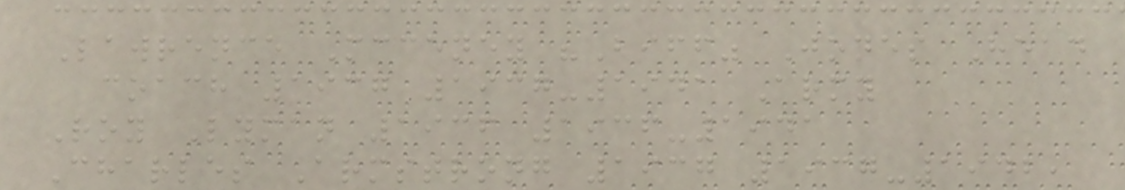Lawrence Mcceney "Biff" Jones Head
coach 1937 1937-1941 Army
Roy Lyman 1936 1936-1941
Charles Armstrong 1937 1937-1942,
